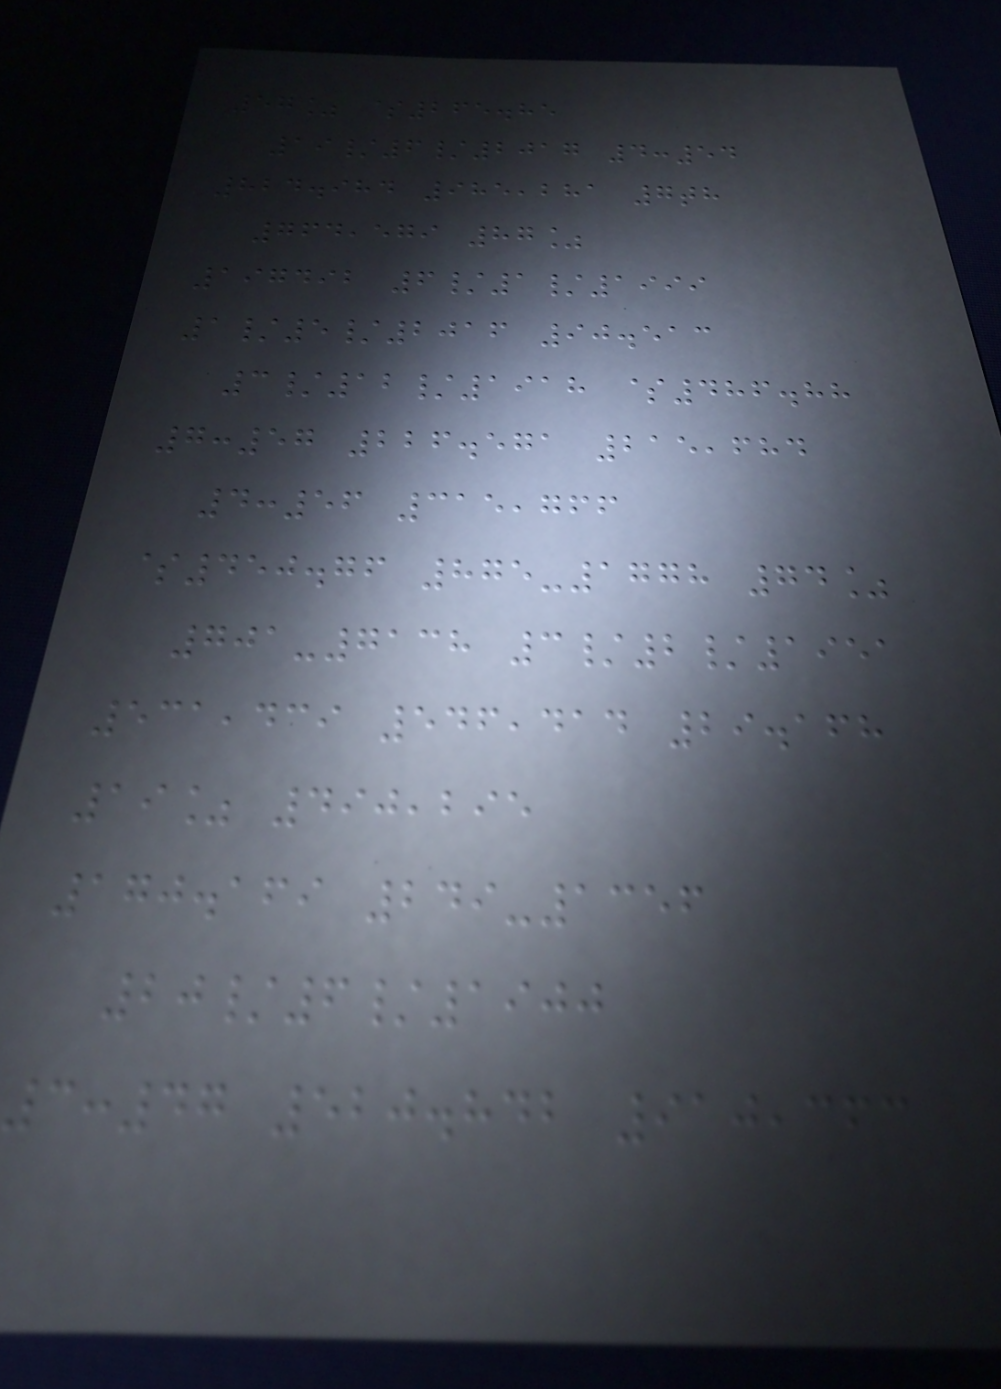57% $265.85
19/6/2017 4:54
824.984 985,281 7th
764,579 87%
197492 6/1/1999
1/5/2016 90.513
3/12/1918 $486.88
7:57 226.571 215,684
4:56 315,766
$450.76 875-1778 74%
701-7138 3/2/1951
531,439 546,414 29.168
19% 490,295
170.169 249-1356
20/6/1900
3:47 520.842 910,363
